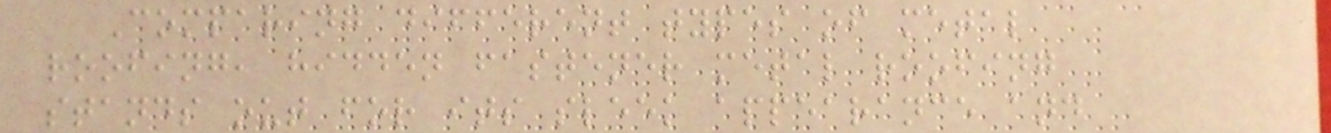Comparing different types of metal
roofing, hidden fastener metal roofing
stands out for its sleek appearance and
